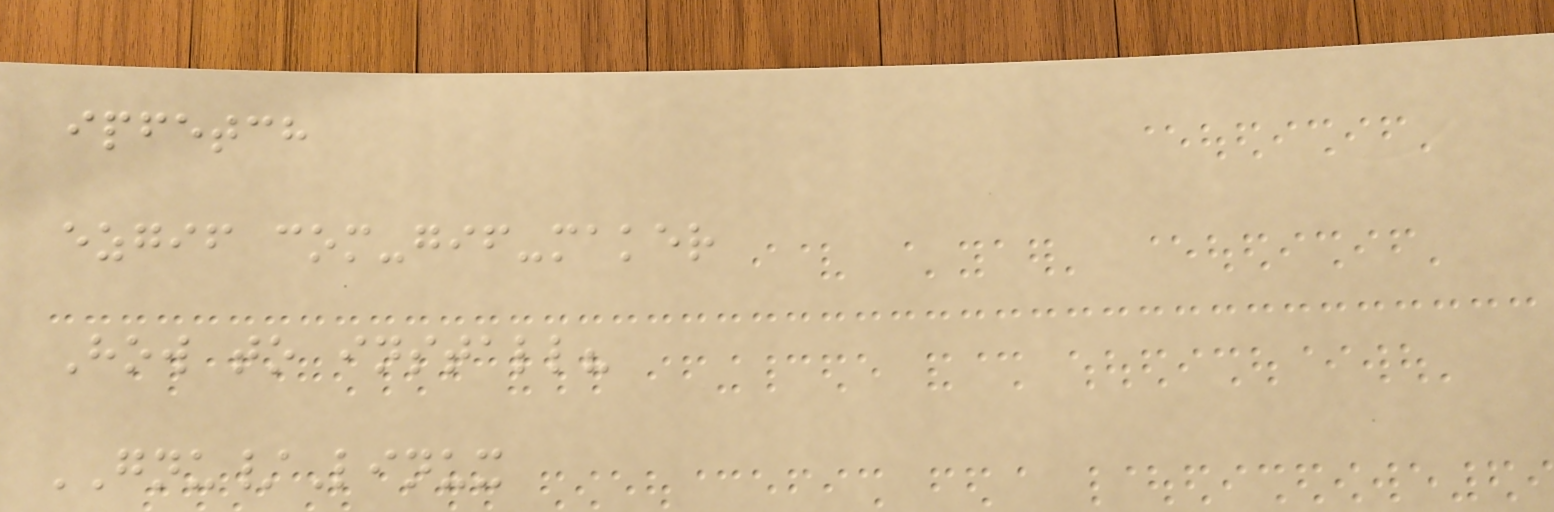ipfetch
ezgif com-gif-maker
How to install?
GNU/Linux
